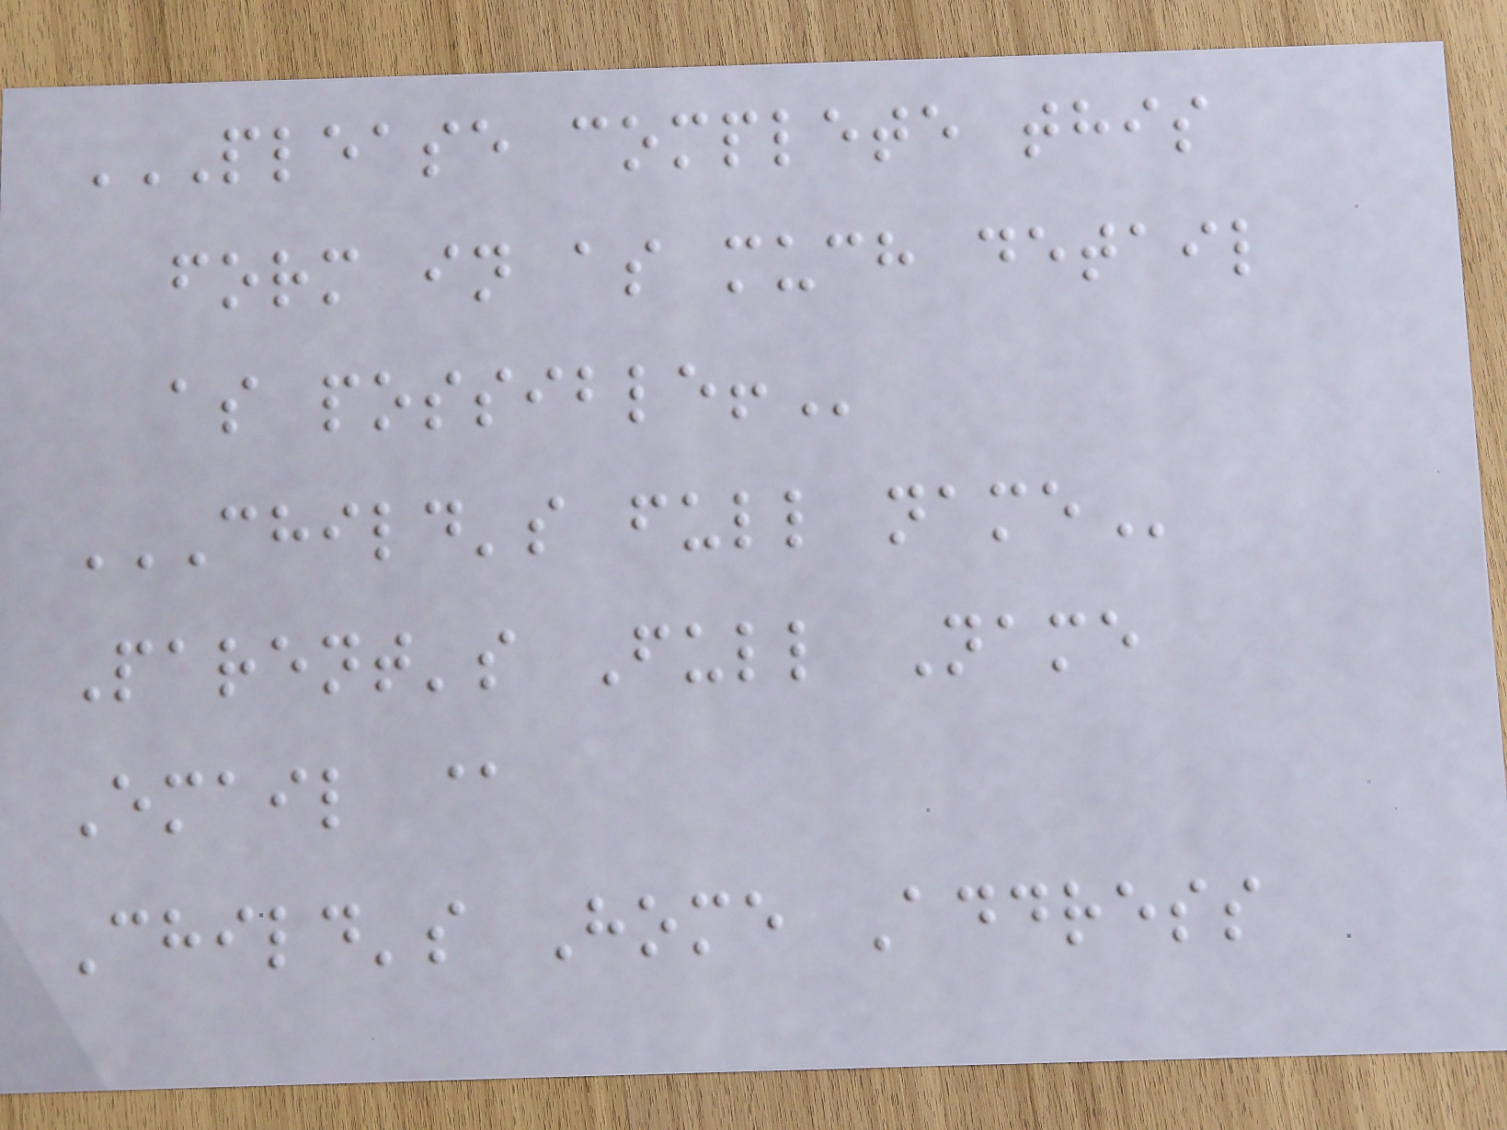PLEASE COMPLETE THIS
FORM IN AS MUCH DETAIL
AS POSSIBLE!
CHILD'S FULL NAME
Parent's Full Name
Email @
Child's Home Address
